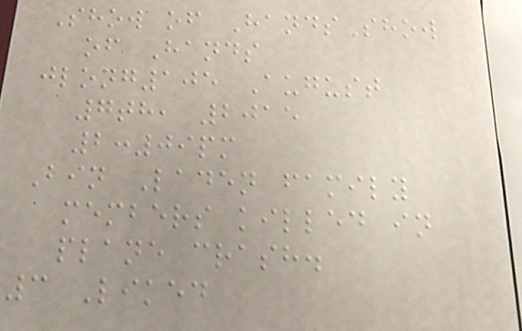Show of HandsShow
of Hands
jlong105 August
7th, 2015
2:09pm
Bin Laden family
members killed in
plane crash.
3 Liked
